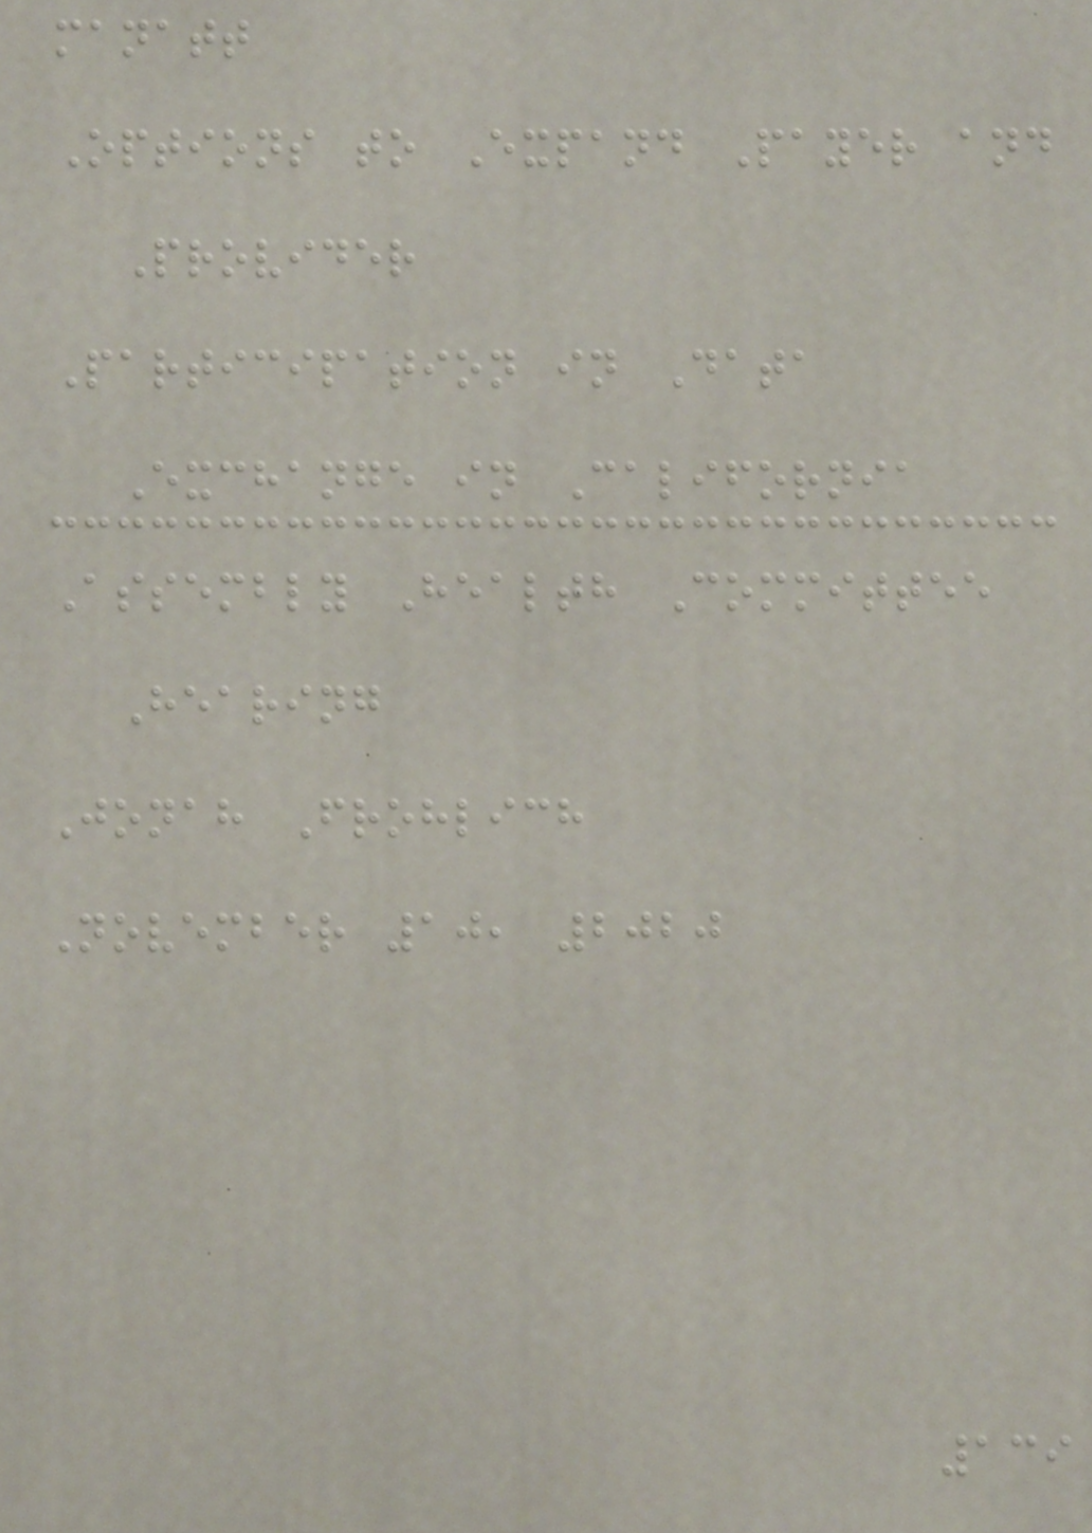manatt
Options to Expand Payer and
Provider
Participation in Data
Exchange in California
Assembly Health Committee
Hearing
Jonah Frohlich
November 10, 2020
139
